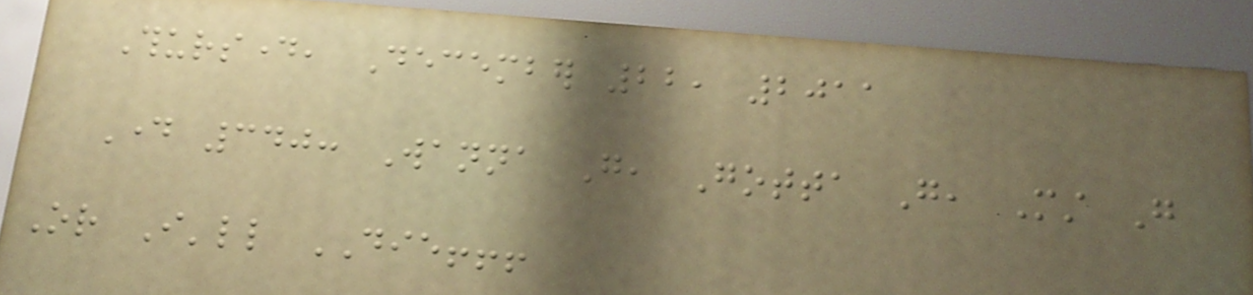Thursday, December 22, 2011
Day 340: Wanna Go, Gotta Go, Must Go
Or I'll DIE!!!
